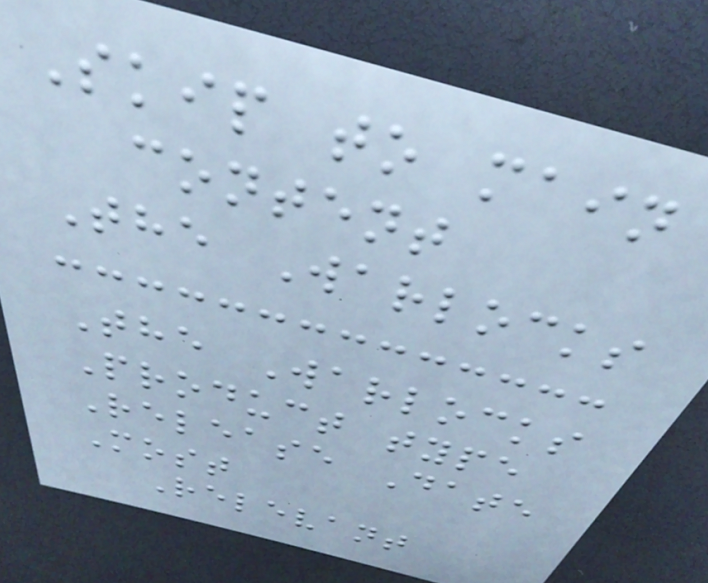Skip to main
content
The Warlocks
The Warlocks
Product type
Release Date
Most
Relevant
